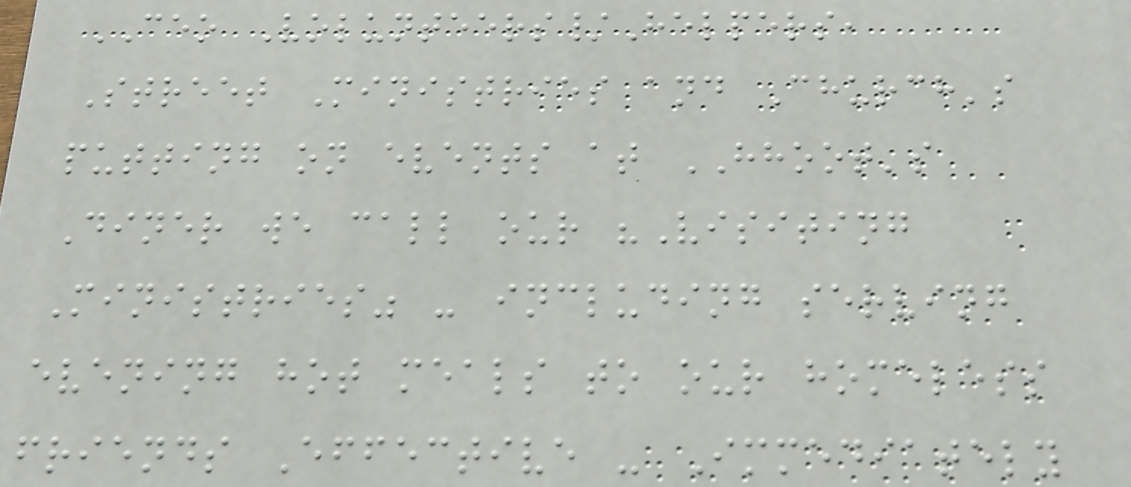CEO Volunteers/Helpers,
Street Ministries and Church's
putting on events at HHOOT's
Diner we call our "Visiting
Ministries" - including serving
evening hot meals to our homeless
friends Effective - Immediately
